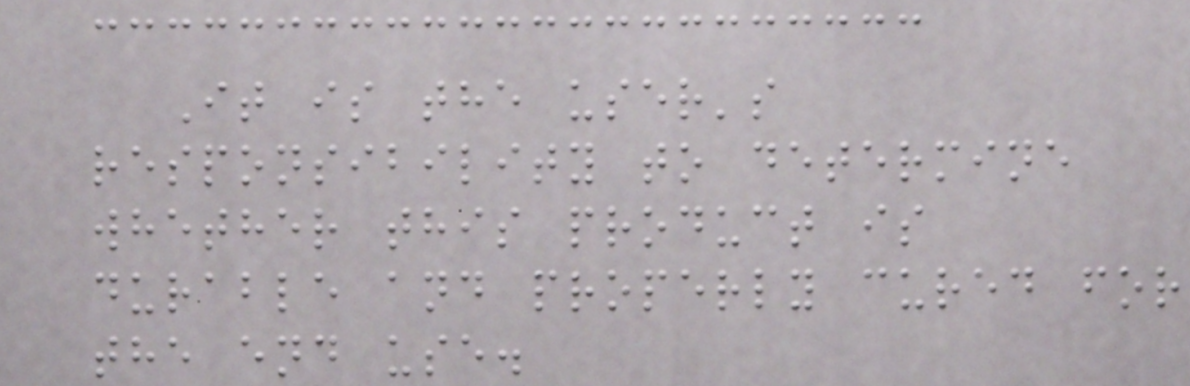It is the user's
responsibility to determine
whether this product is
durable and properly cured for
the end use.
